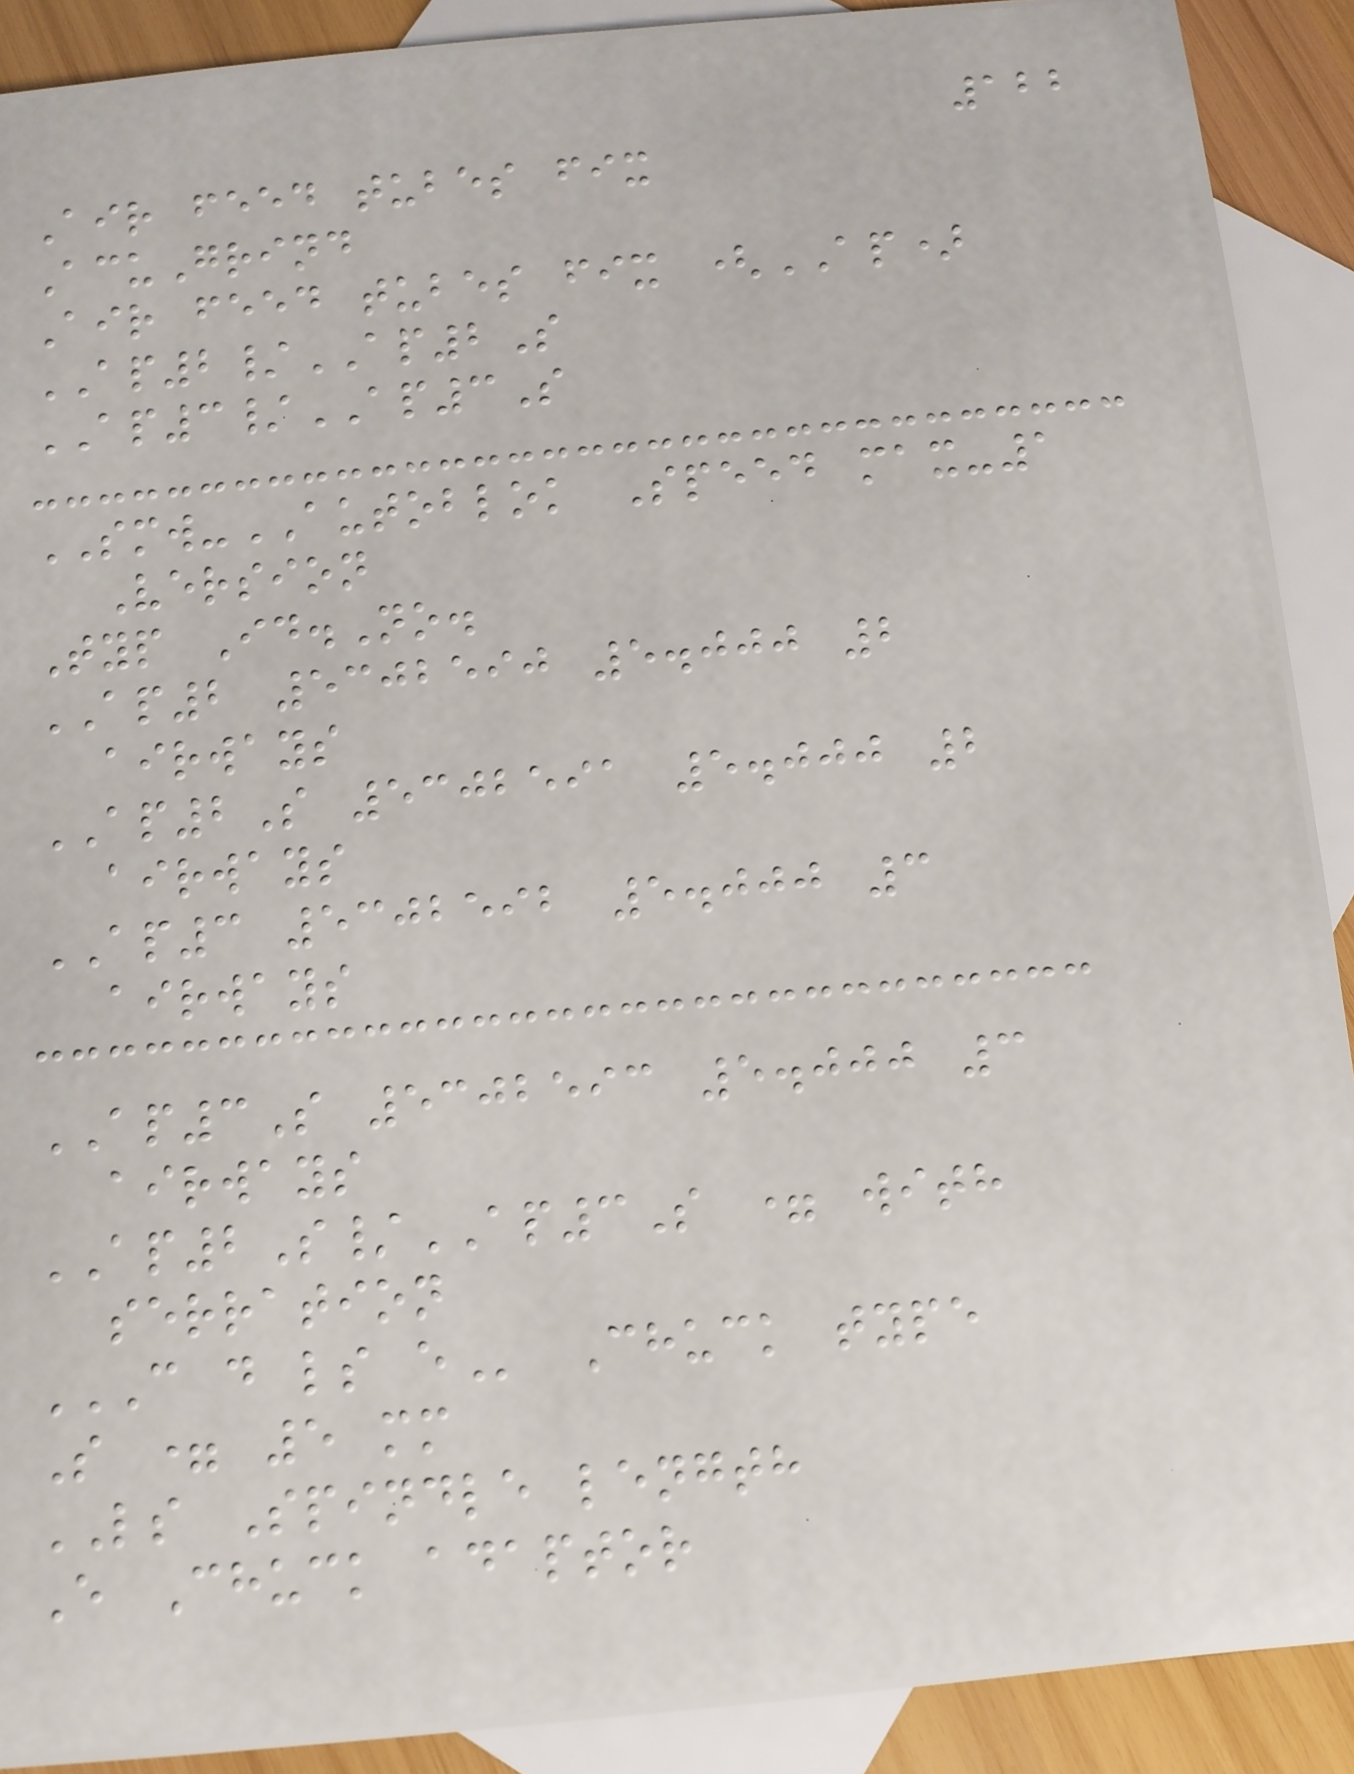122
Air feed tubes fix
AcuGrind
Air feed tubes fix (AP)
AP2/AP2S
AP3/AP3S
SMW-AUTOBLOK Speed max-1
Version
Typ Id.No.
AP2 5302590 5.000 2
airways
AP2S 5302591 5.000 2
airways
AP3 5302592 5.000 3
airways
AP3S 5302593 5.000 3
airways
AP2S/AP3S = with
serration
C D LS E Chuck type
S = 5 mm
LS Spindle length
E Chuck adaptor
